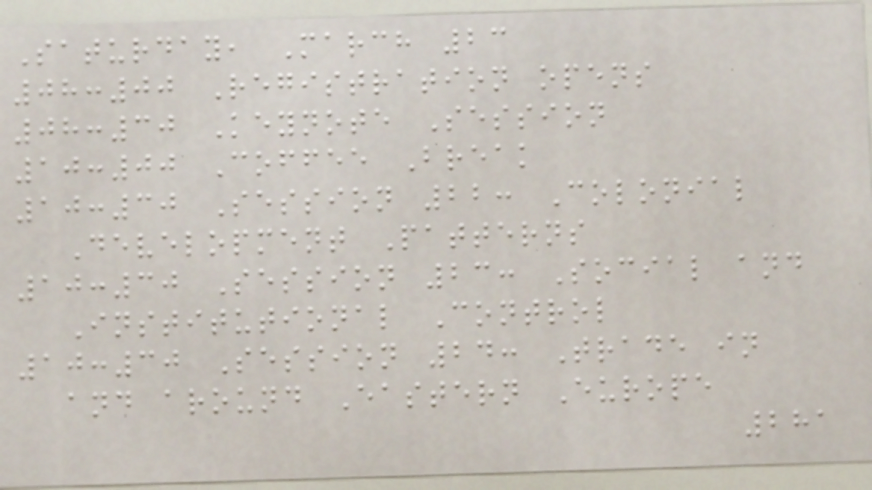Saturday, March 23
08:00 Registration opens
08:30 Keynote Session
10:00 Coffee Break
10:30 Session 22: Colonial
Development Patterns
10:30 Session 23: Social and
Institutional Control
10:30 Session 24: Trade in
and around Eastern Europe
281
